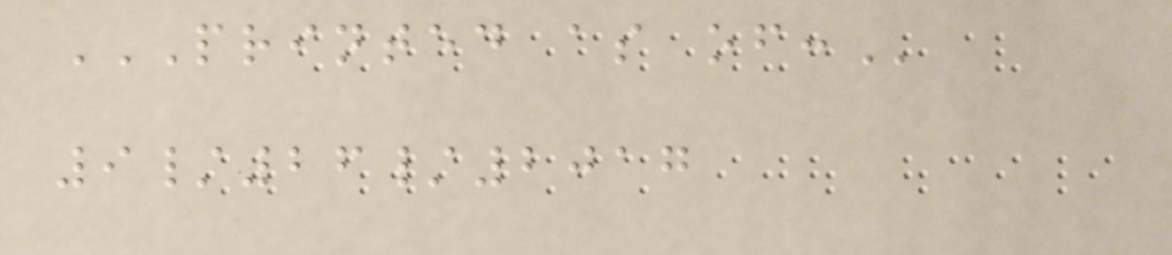PRINTED AS OF:
9/26/2017
